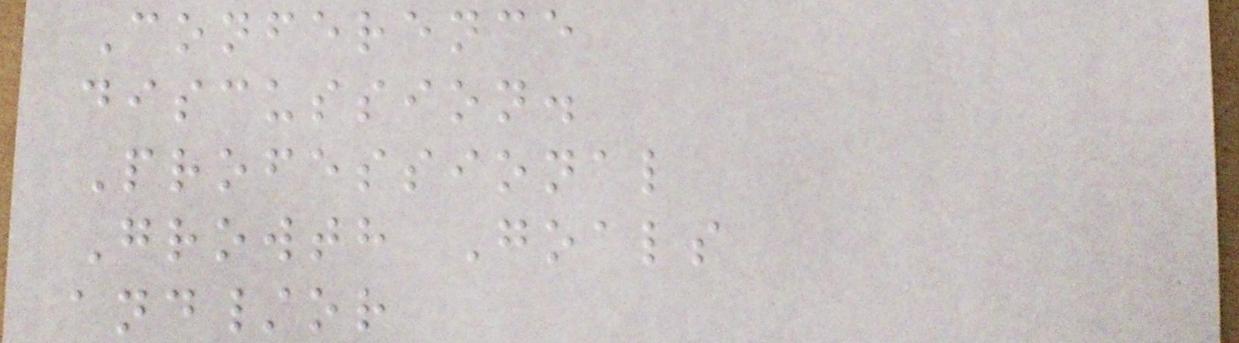Conference
discussion.
Professional
Growth Goals
and/or
